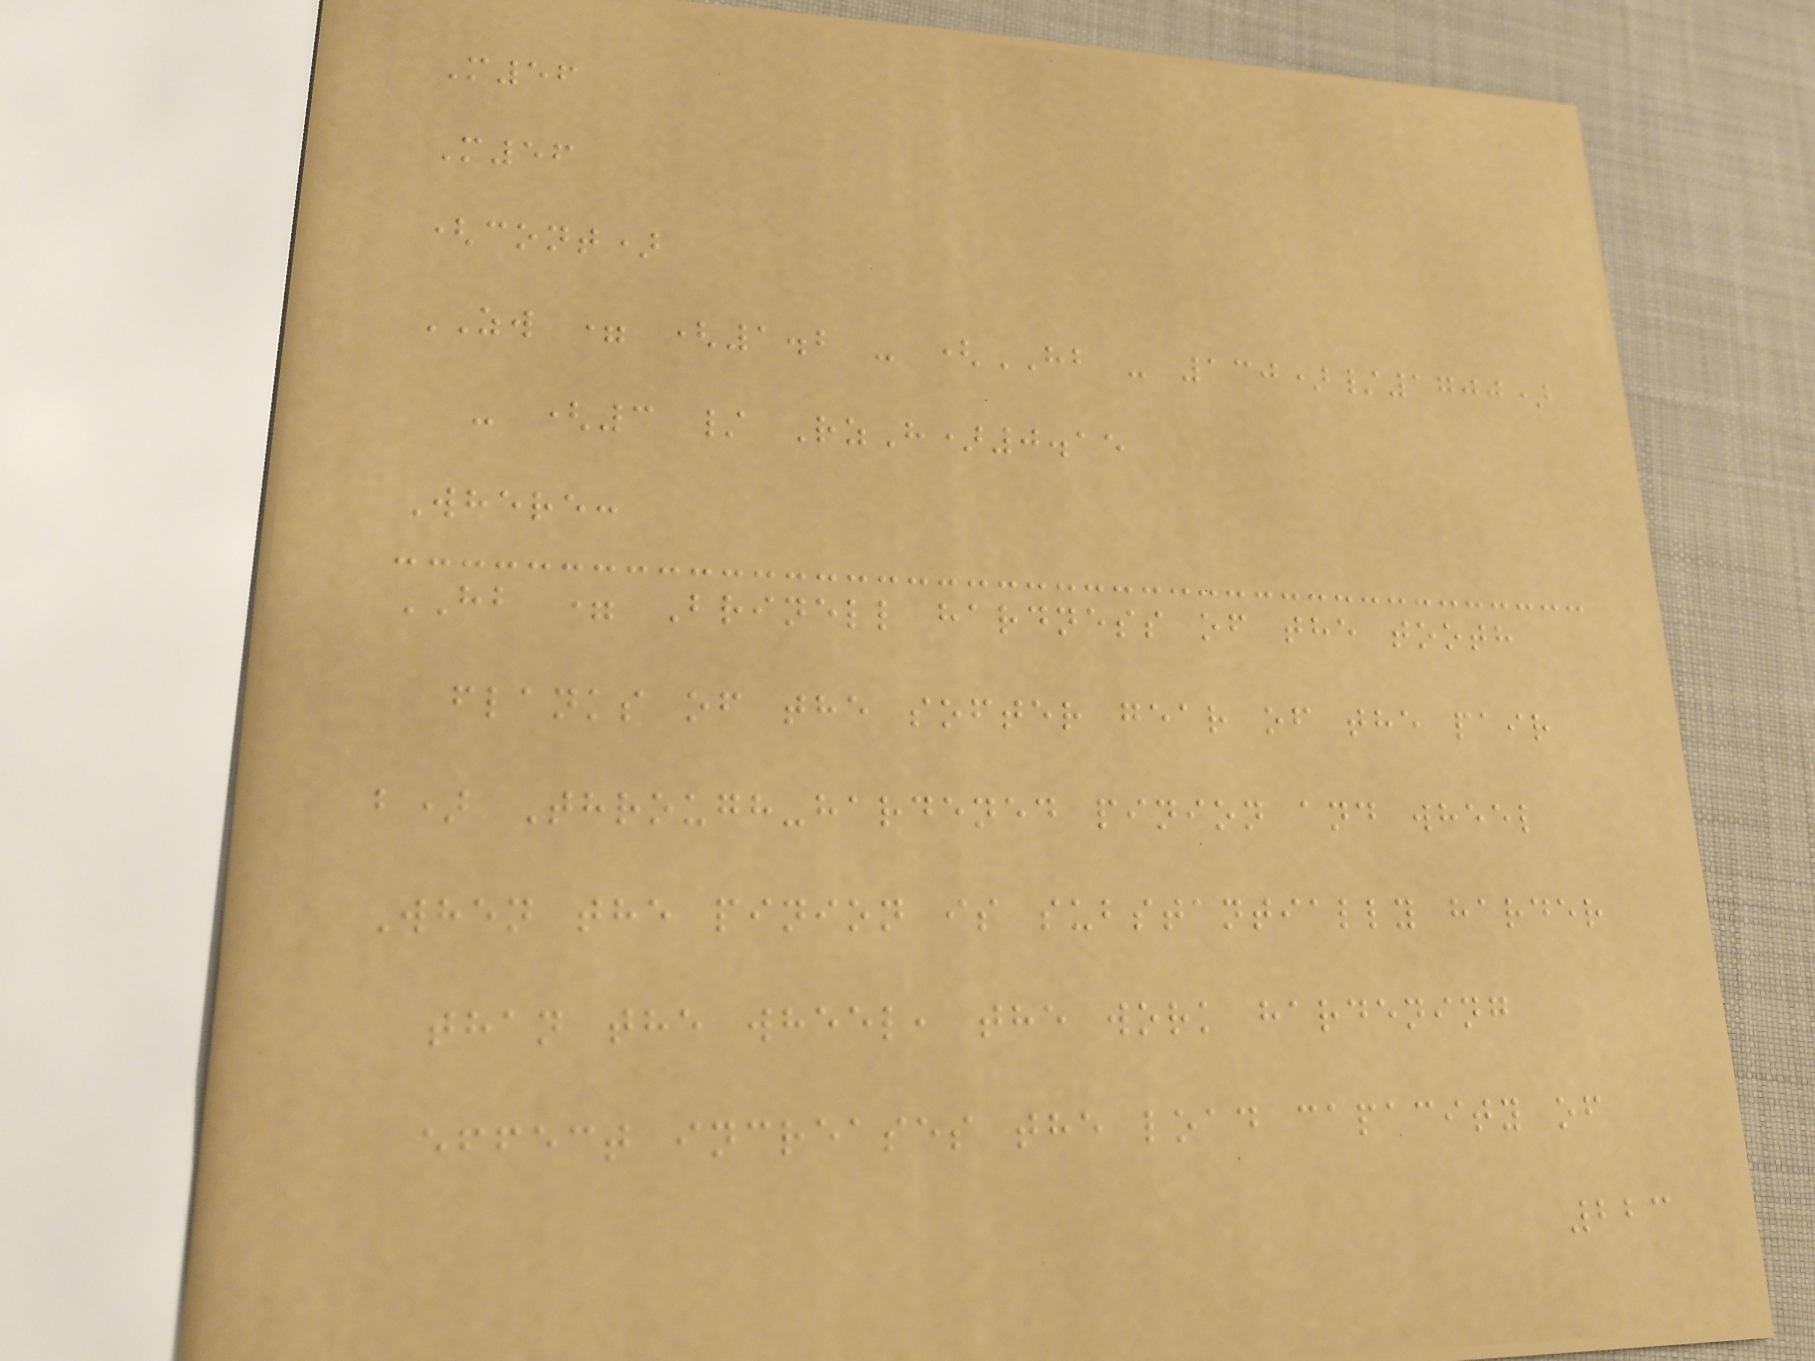M56
M56
(cont)
ZW = (1.2 - (HB - 130)/1700)
- (3 / RzH)0.15
Where:
HB = Brinell hardness of the tooth
flanks of the softer gear of the pair
b) Through-hardened pinion and wheel
When the pinion is substantially harder
than the wheel, the work hardening
effect increases the load capacity of
223
